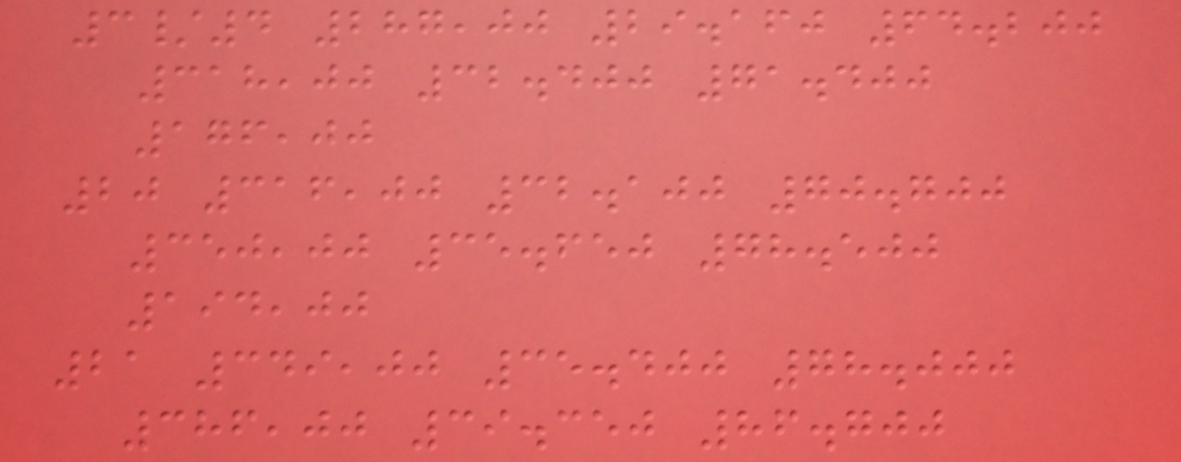3/4 287,00 29.160 64.200
318,00 32.400 71.400
176,00
20 316,00 32.100 70.700
350,00 35.650 78.500
194,00
21 349,00 35.400 78.000
386,00 39.350 86.700
